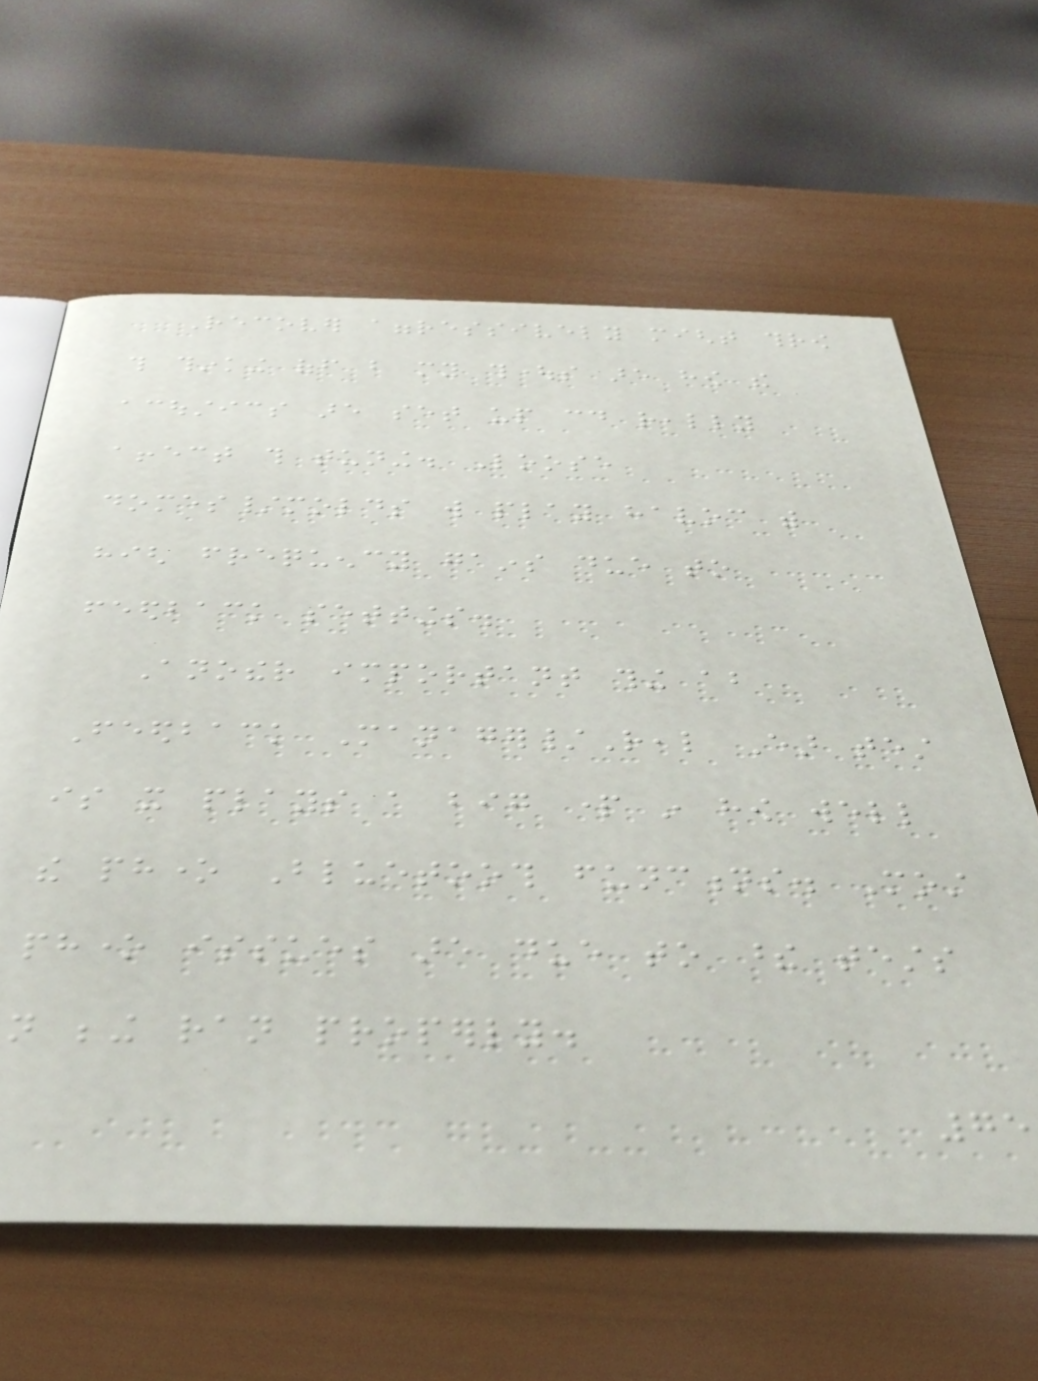Recover aggressively might throw
this thinking off but my thoughts are how the
acoustics are set up could really
affect this tuning. Loose
domes/molds will play havoc with
high frequency gains due to
feedback settings.
Another important thing about
Feedback Manager/Real Ear test
is it plays a big part in how well
the phone Bluetooth functions. Most
phone issues are due to these tests
not being ran properly.
75
